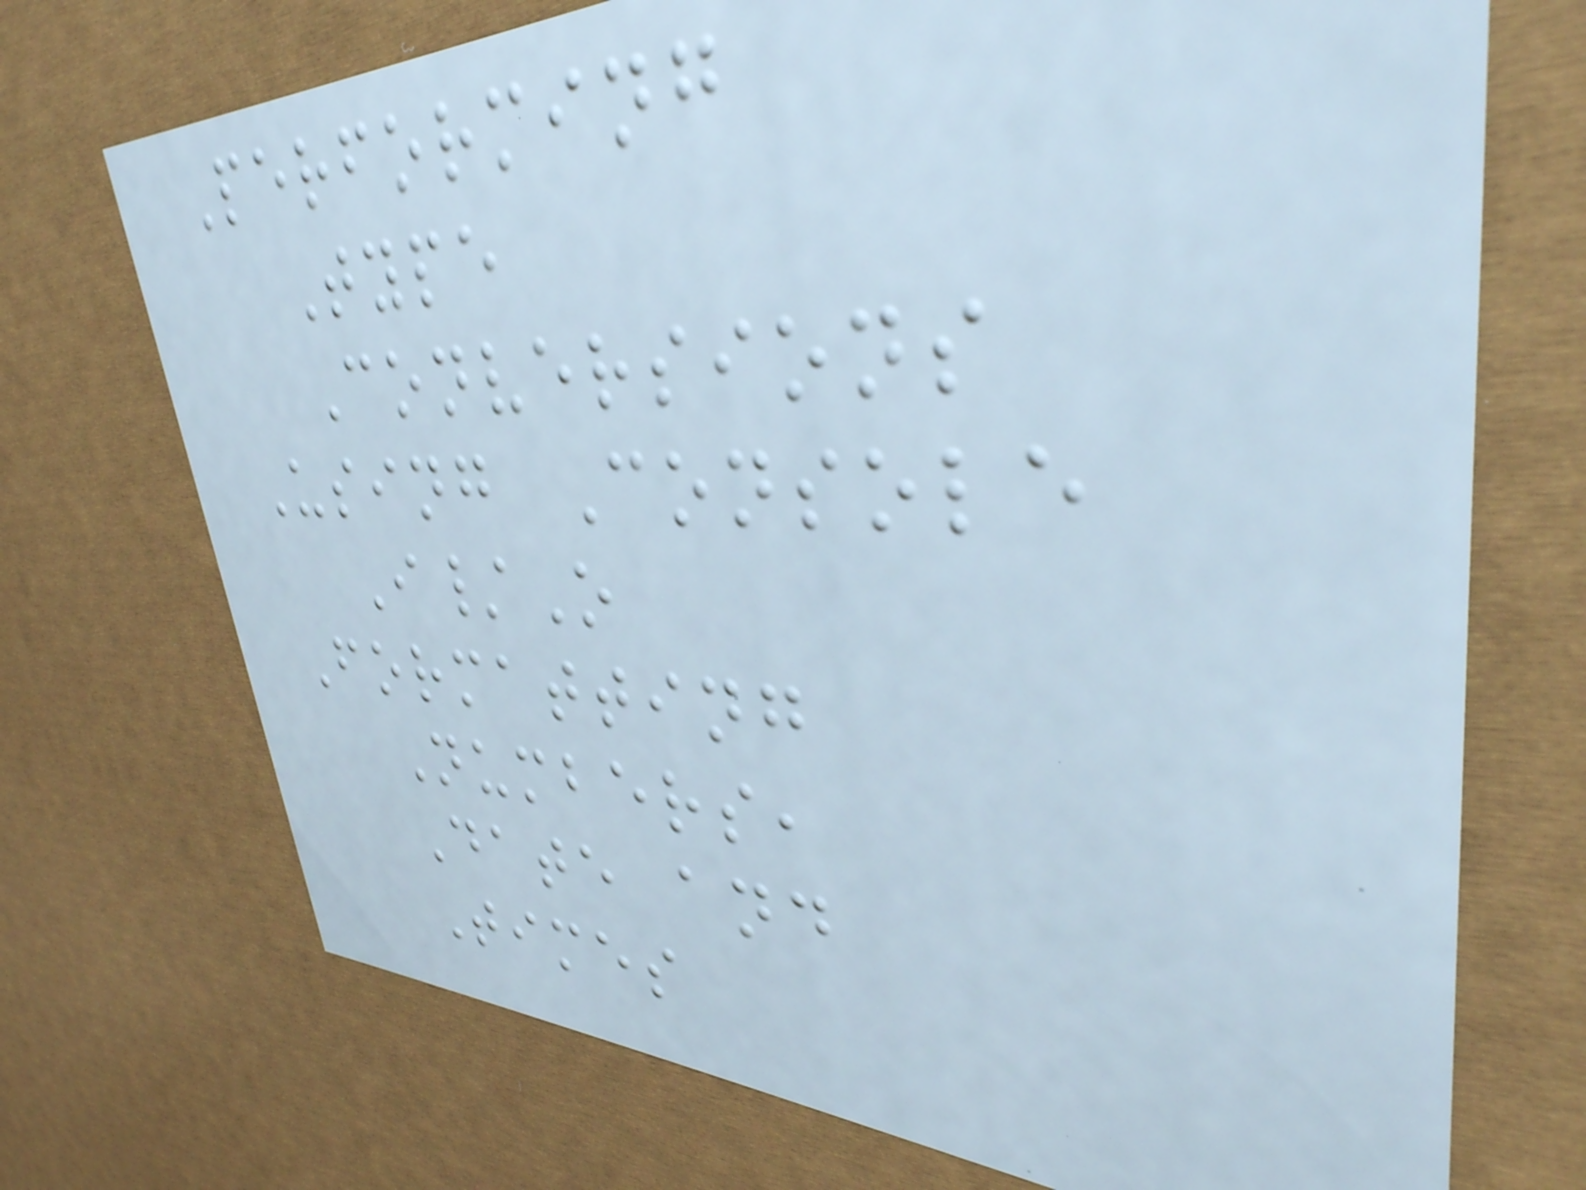Performing
Type
Conversions
Using Console
I/O
Formatting
Numbers,
Date and
Times
